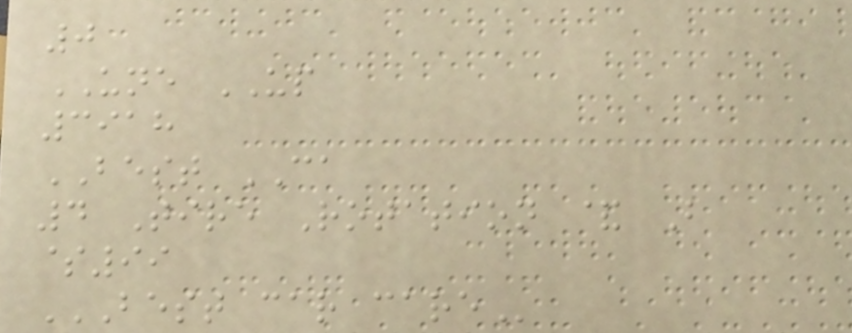0
UNE UP
3918
BEST CA
4 Tire Rotation & B
$99
BEST CAR CARE
